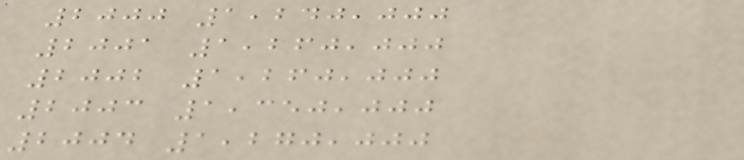2000 1,240,000
2001 1,260,000
2002 1,260,000
2003 1,350,000
2004 1,270,000
